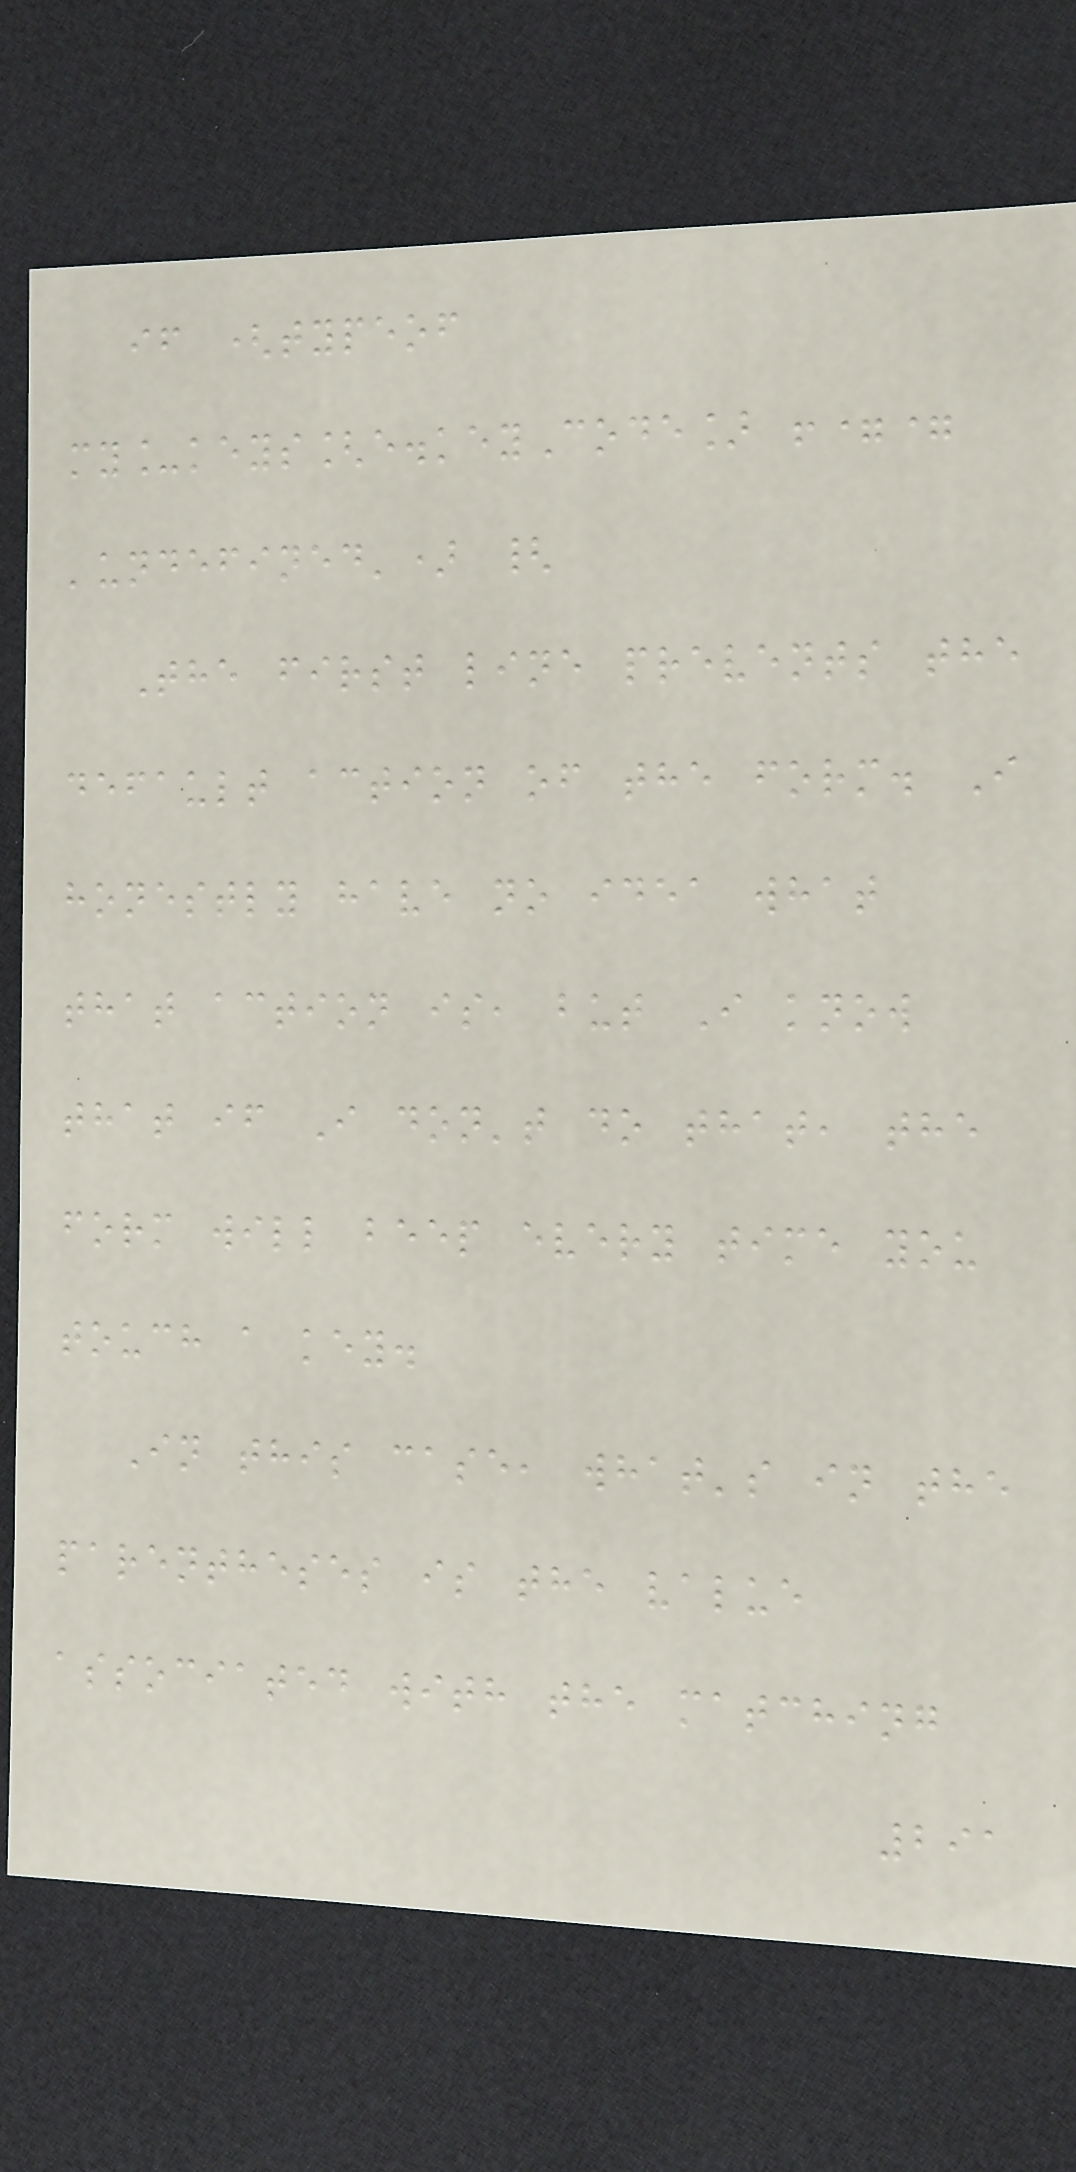if (typeof
my_keys[e.keyCode] !==
'undefined') {
The first line prevents the
default action of the form. I
honestly have no idea what
that action is, but I know
that if I don't do that, the
form will beep every time you
touch a key.
In this case, what's in the
parentheses is the value
associated with the matching
291
